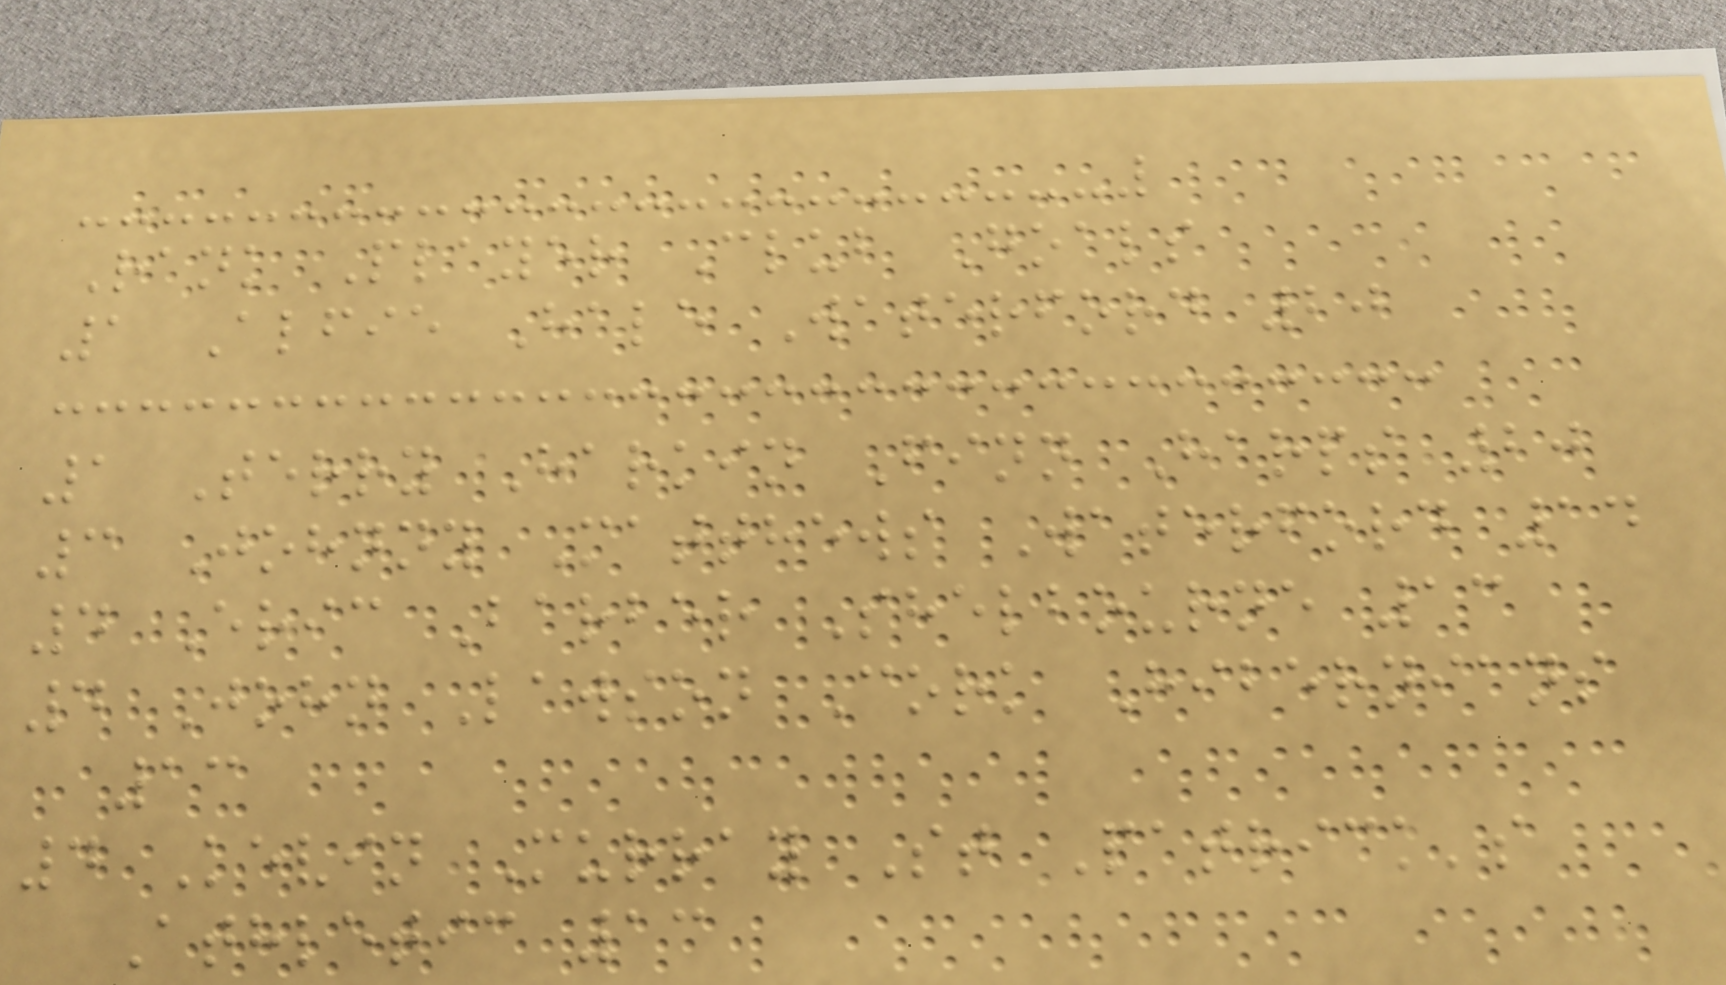Rank Player Club Goals
1 Alfie Hale Waterford 20
1 Terry Harkin Finn Harps 20
3 Johnny Matthews Waterford 14
4 Eric Barber Shelbourne 13
4 John Lawson Cork Hibernians
13
4 Kevin Murray St Patrick's
Athletic 13
